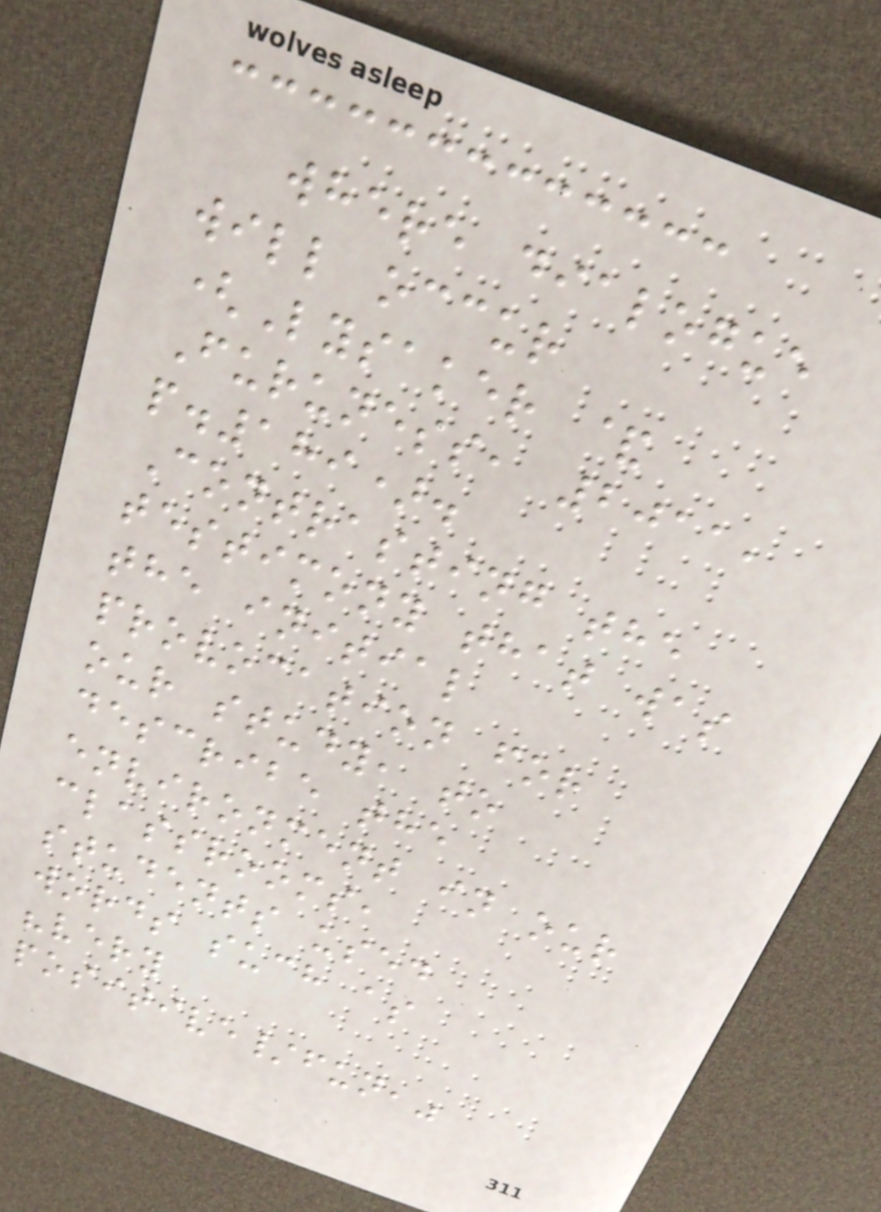where dialogue
will occur
(Lysaker &
Furuness, 2011,
p.189).
Contrasting the
testimony that was
the initial
provocation for
our study, to
describe the
environment in our
classrooms,
students used
words such as
"very
positive/fun,"
